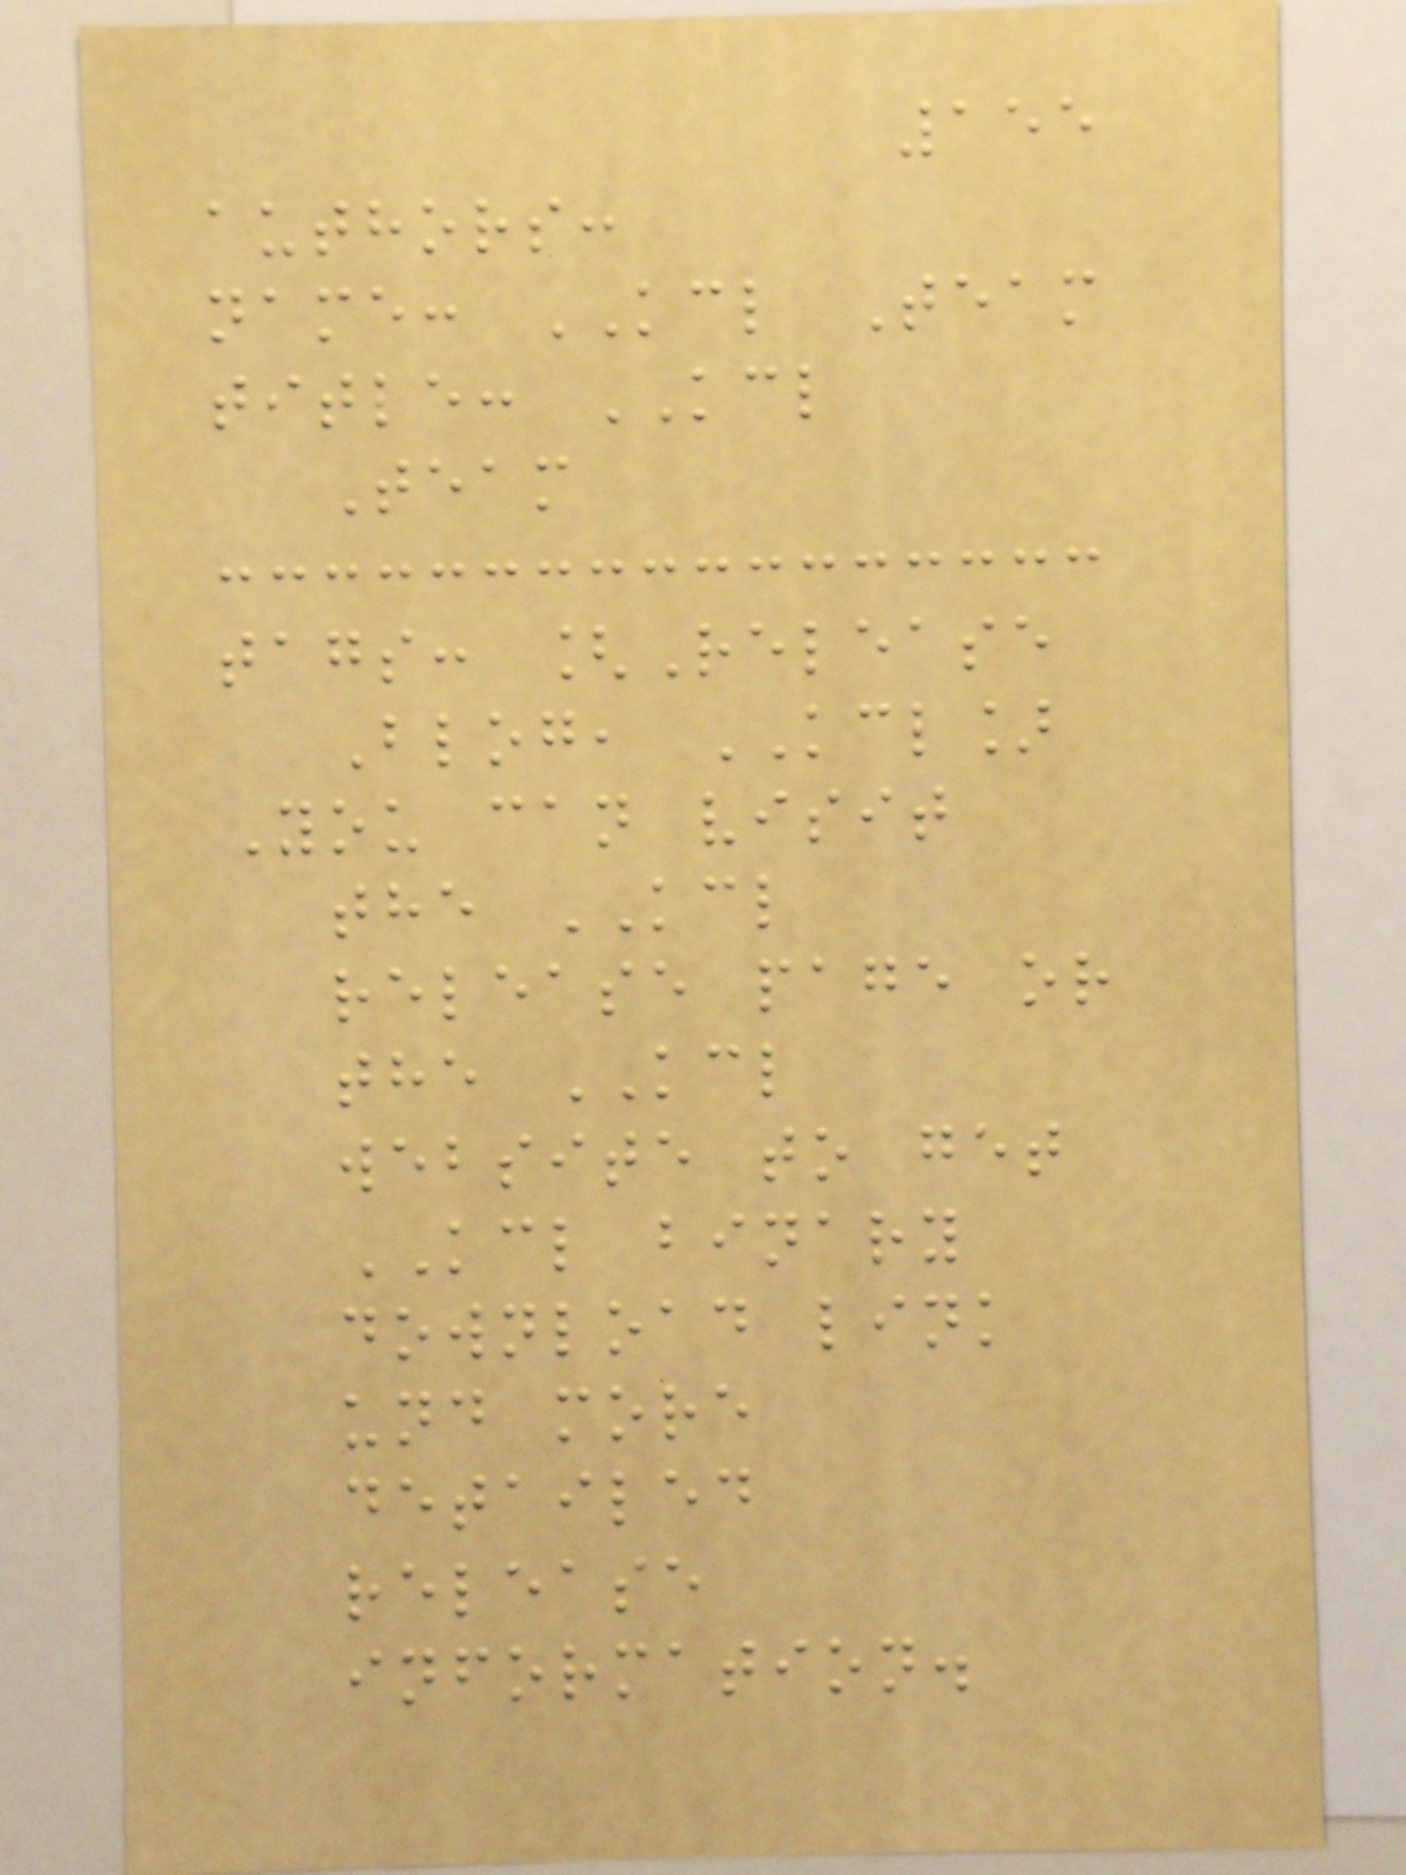155
authors:
name: KCL Team
title: KCL
Team
tags: [Release
Blog, KCL]
You can visit
the KCL
release page or
the KCL
website to get
KCL binary
download link
und more
detailed
release
information.
